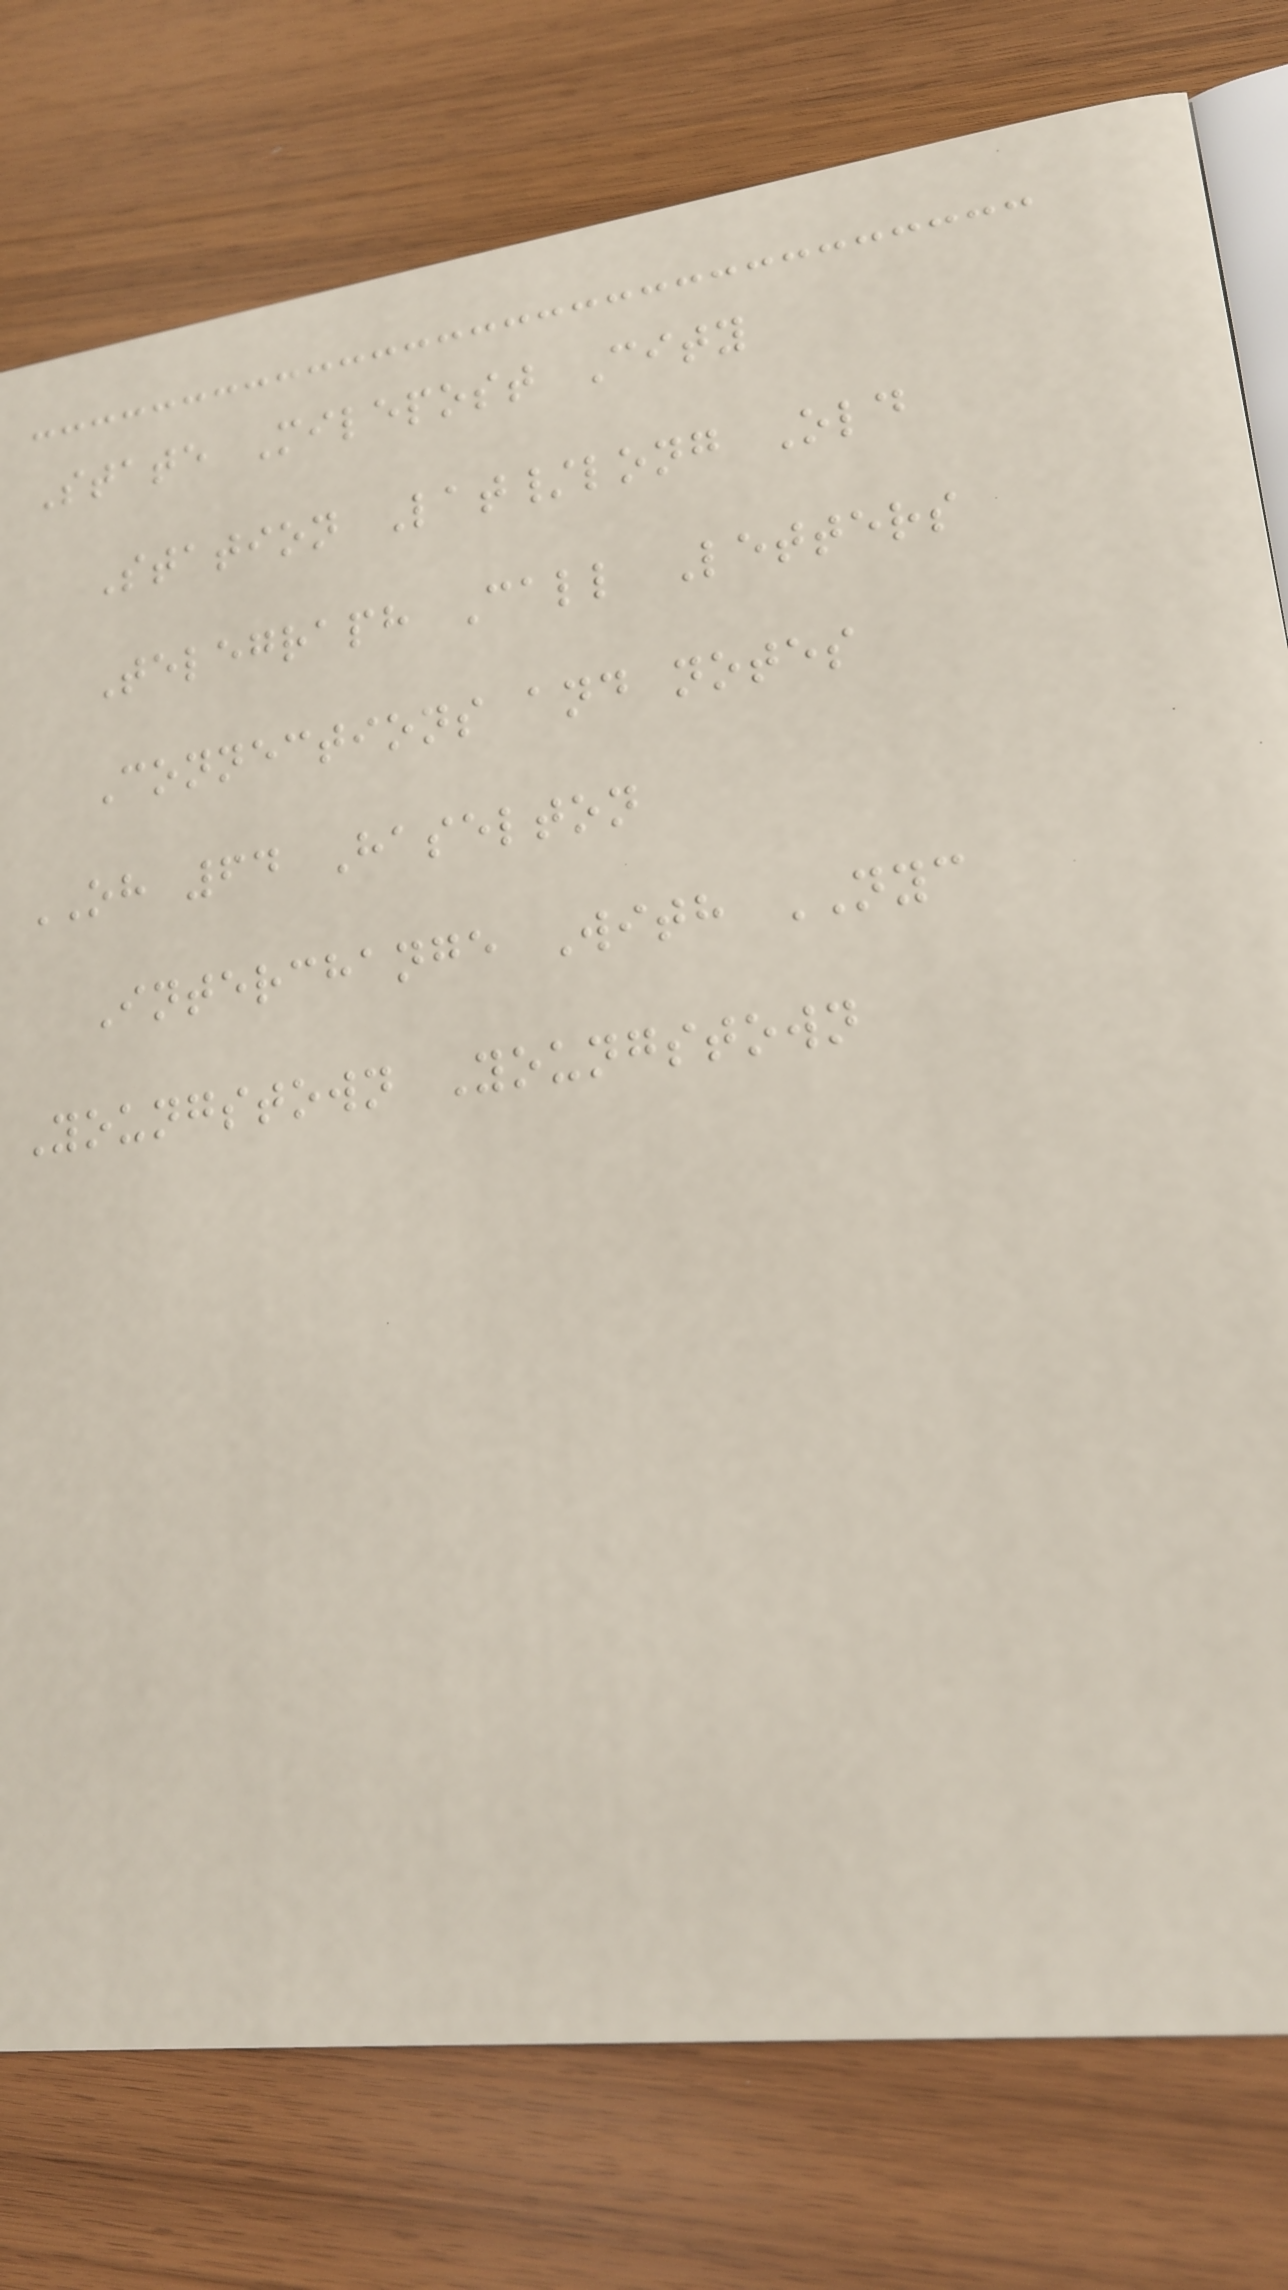State Milepost City
Station Lat/long Old
Telegraph Call Letters
Connections and notes
OH 64 Haselton
Interchange With NYC
Youngstown Youngstown
